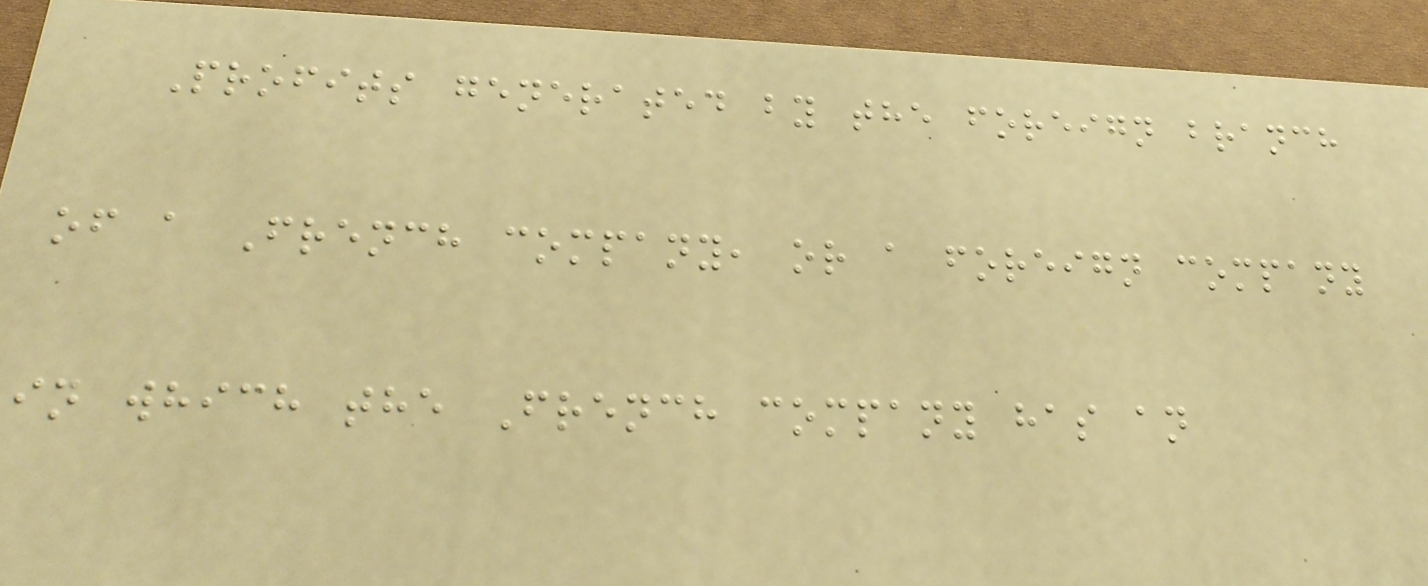Profits generated by the foreign branch
of a French company, or a foreign company
in which the French company has an
